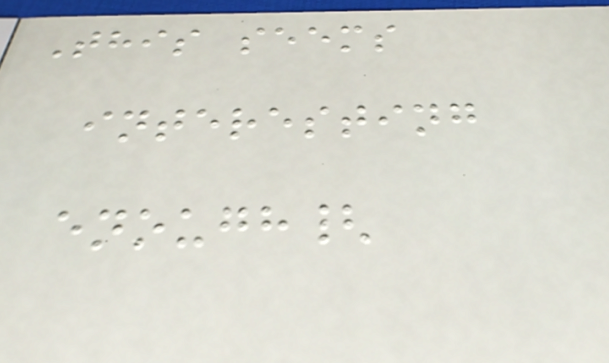This seems
interesting
enough{
